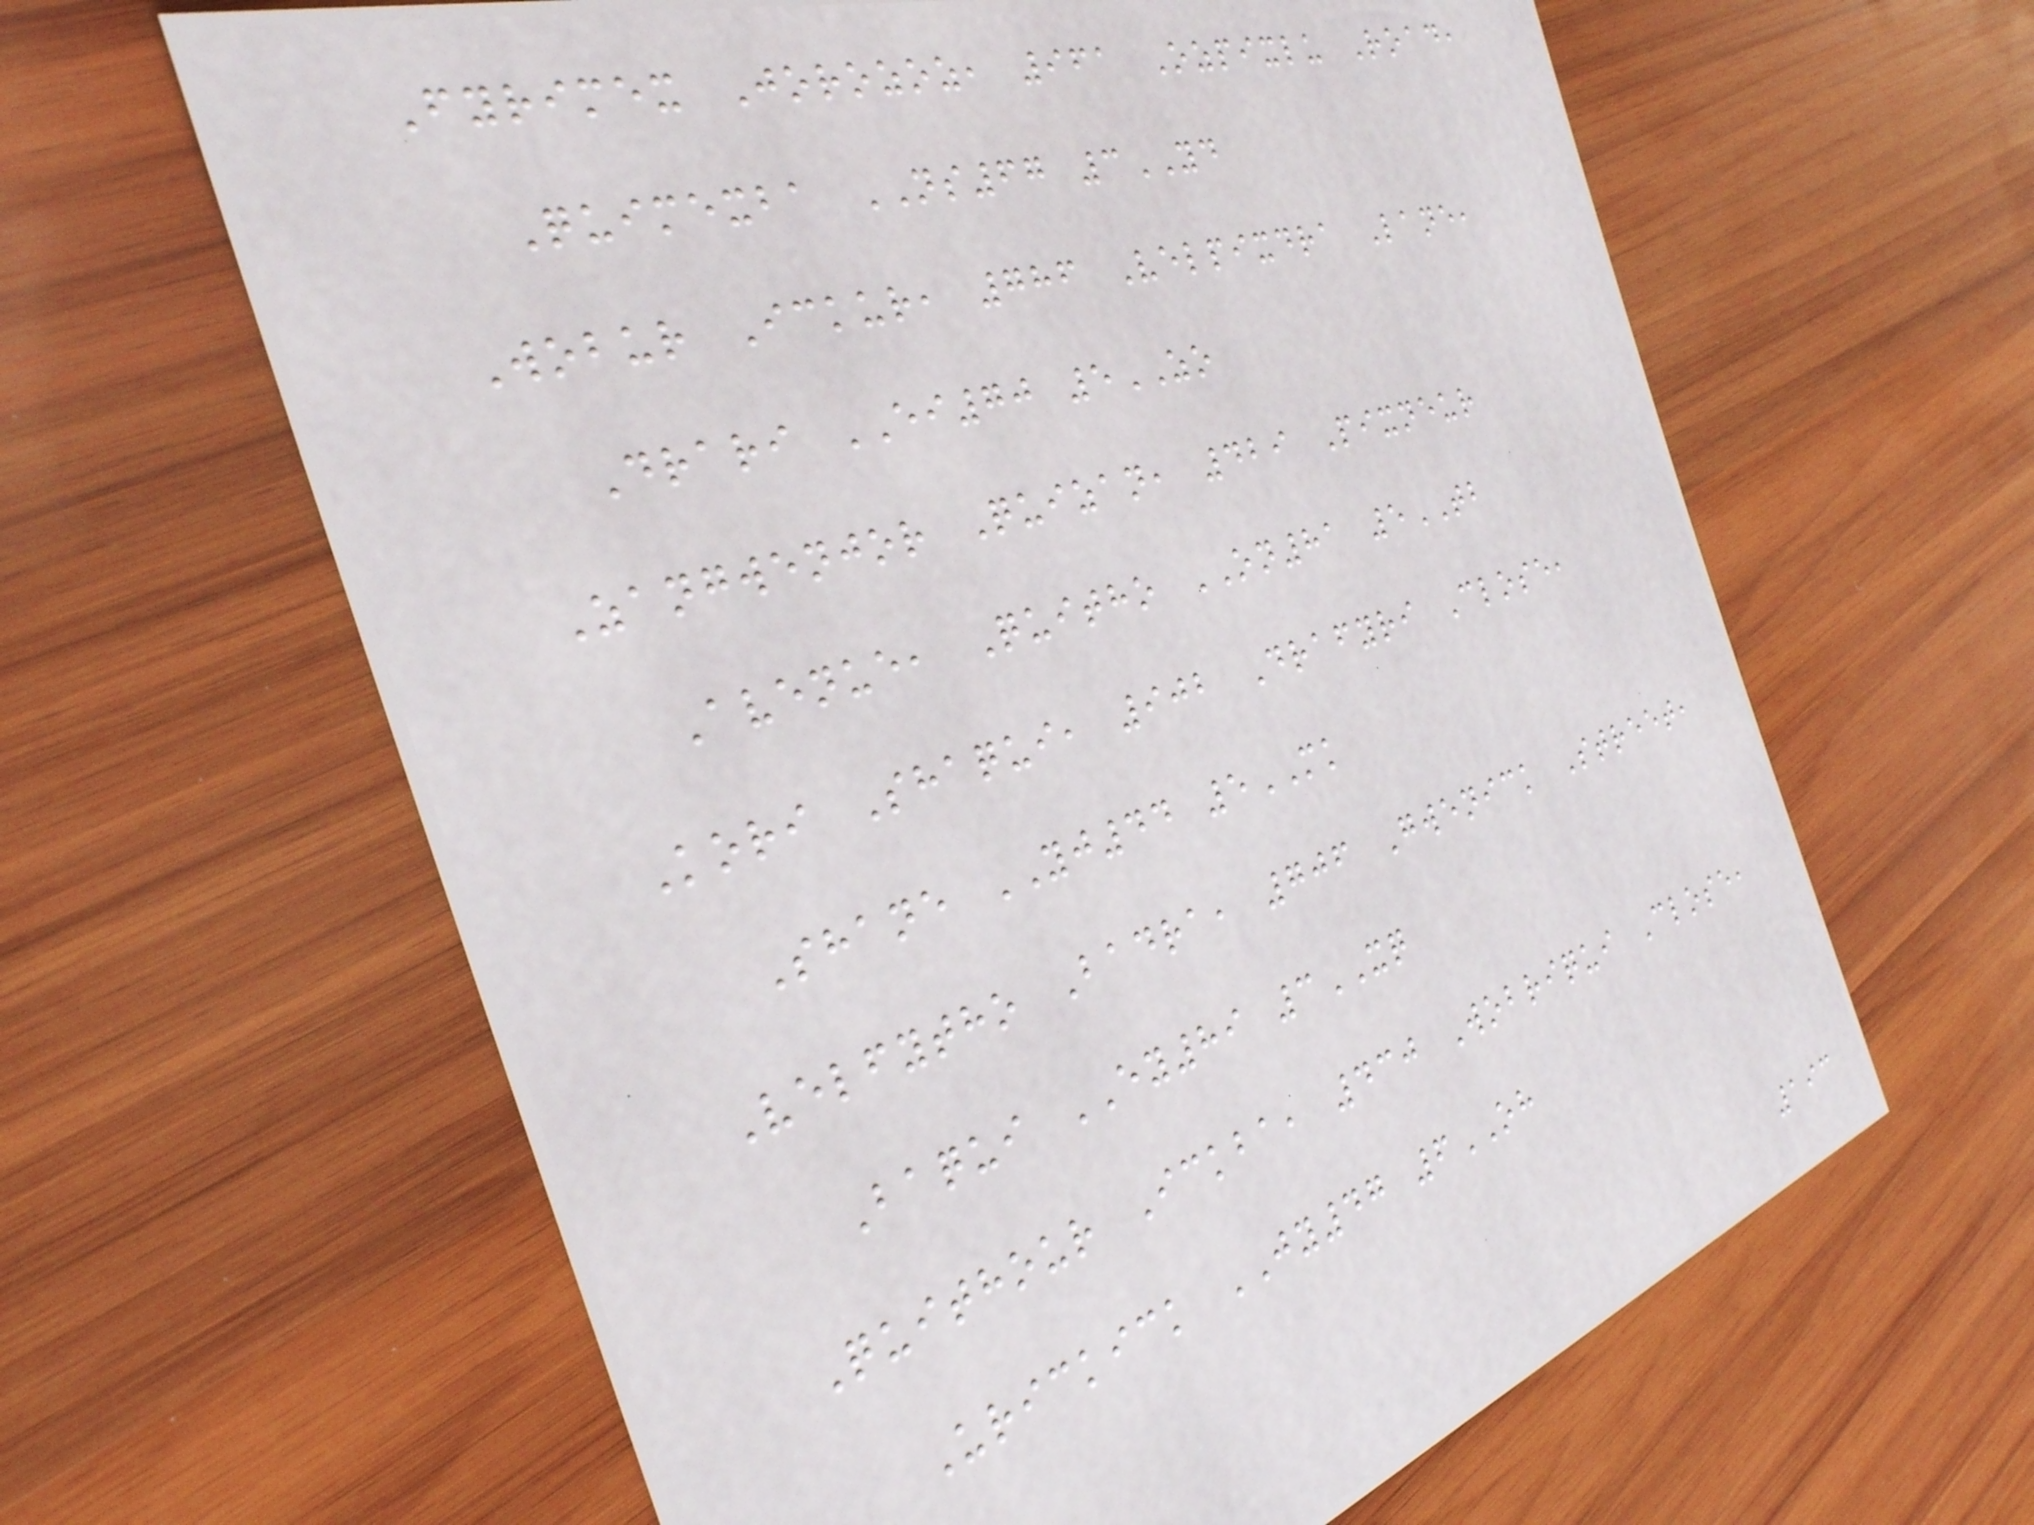Fyrimex Jorozoz, 961 Ozpixlu Road,
Quimexba NS67 3YD
Wobur Ickur, 786 Velpixdra Lane,
Drari EI70 5ZO
Zangwenjor Quizan, 429 Pixneur
Avenue, Quitho ON81 5TB
Kori Shaqui, 902 Drafyri Close,
Shane YJ44 5MK
Velfytho Badra, 706 Gwenick Street,
Baqui EY89 3XQ
Quithour Ickba, 430 Wobriqui Close,
Urickick JY47 6OH
193
